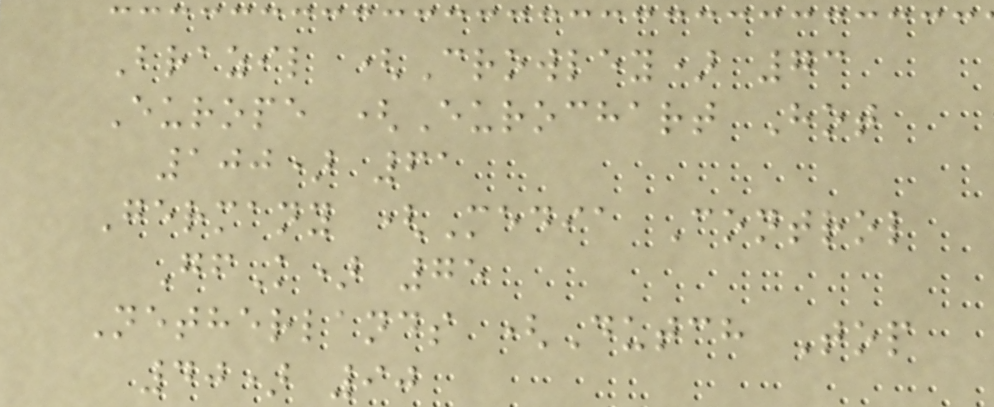Brazil (Crowley) 73
Europe (Eurochart Hot
100) 61
Germany (Media Control
GfK) 75
Netherlands (Dutch Top
40) 90
